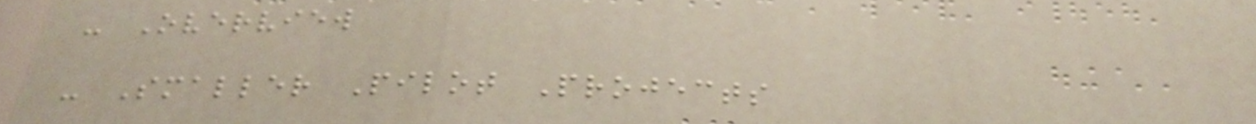- Overview
- Smaller Pilot Projects
